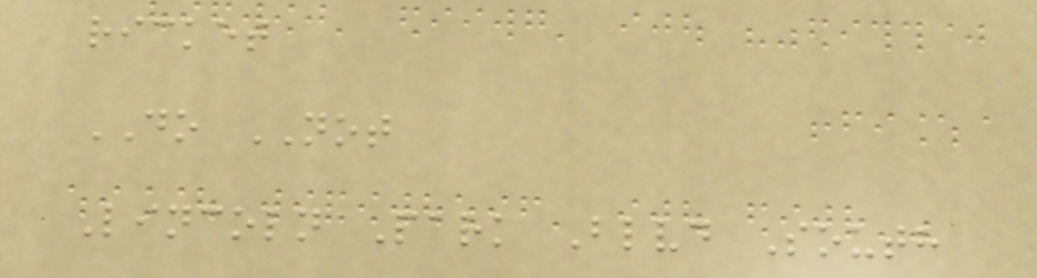ricket
DO NOT
Lincoln Park Blvd South
